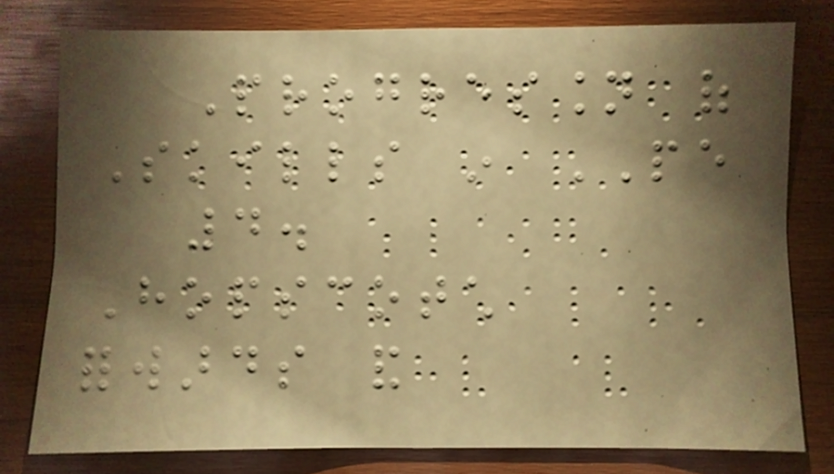Progression of
Skills in PE
4.
Hopscotch
forwards and
